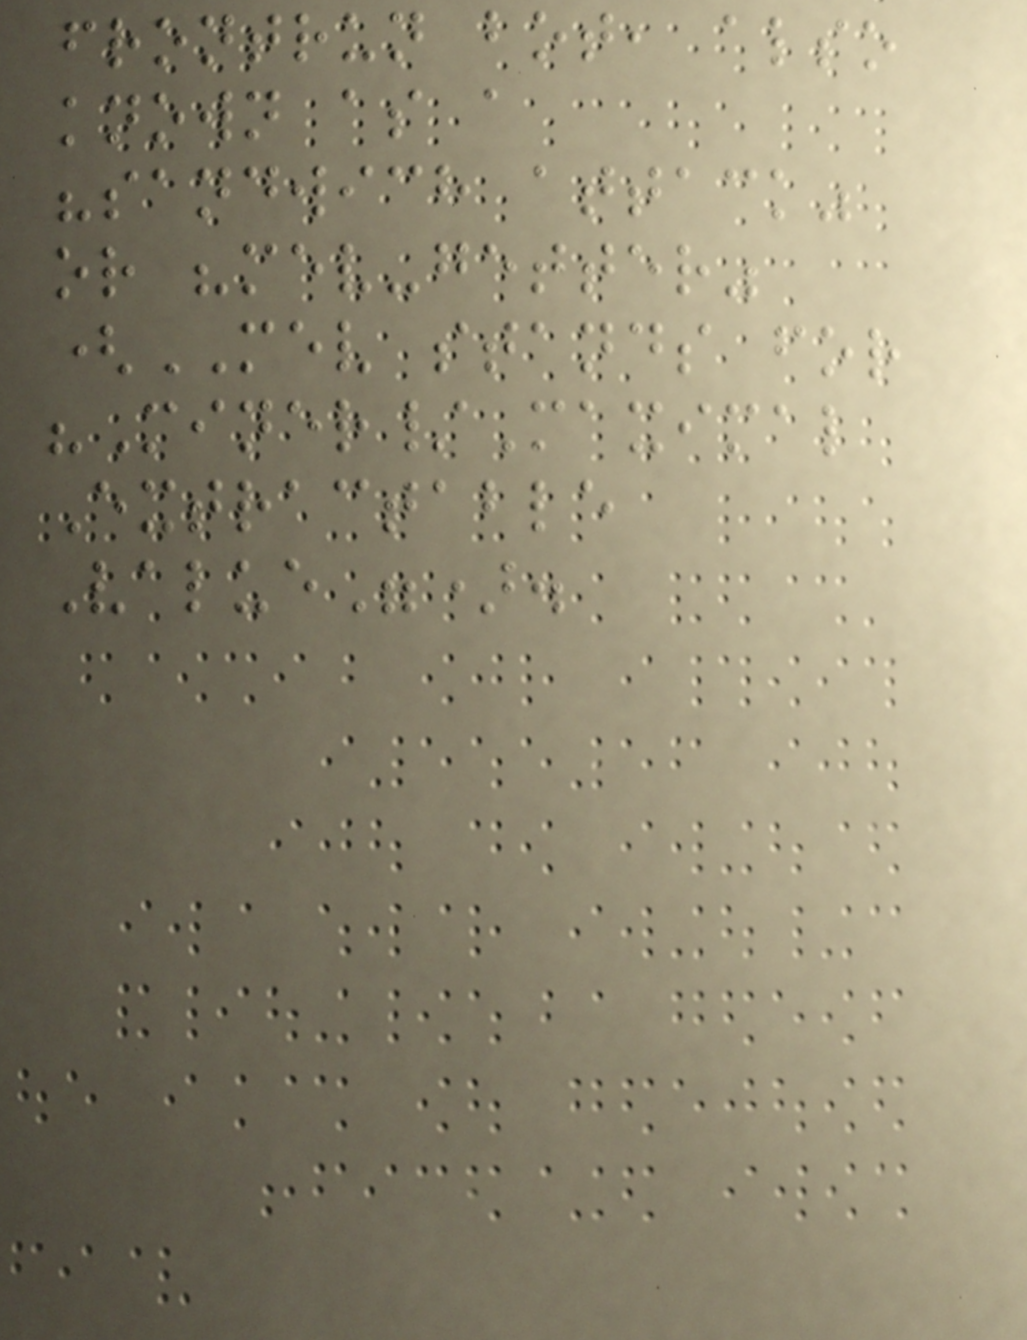frontrun bot, also
known as a
"sandwich attack"
or "mev-getter"
(MEV stands for
"Miner/Maximal
Extractable
Value").
